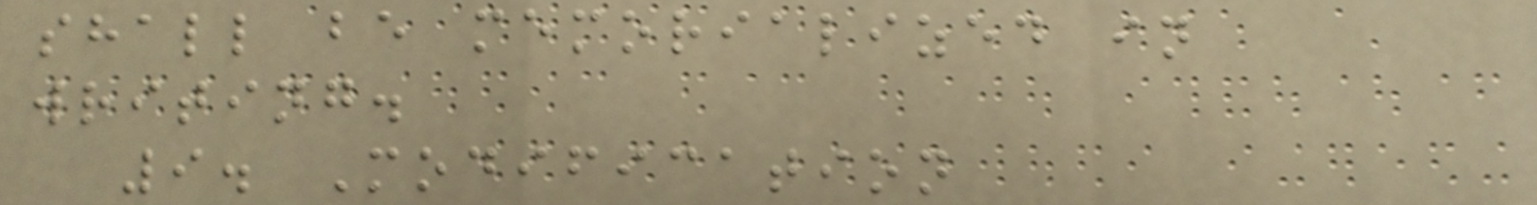shall be memorialized in
writing.
9. Modification
